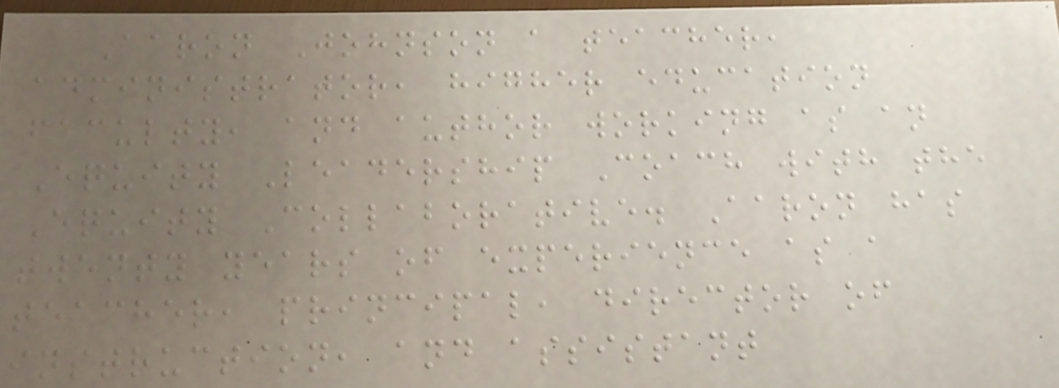Aaron Johnson a teacher,
administrator, higher education
faculty, and author working as an
Equity Leadership Coach with the
Equity Collaborative. Aaron has
twenty years of experience as a
teacher, principal, director of
instruction, and assistant
